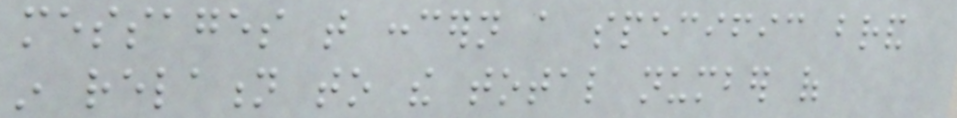messages that concern a specific brand
in relation to the total number of
